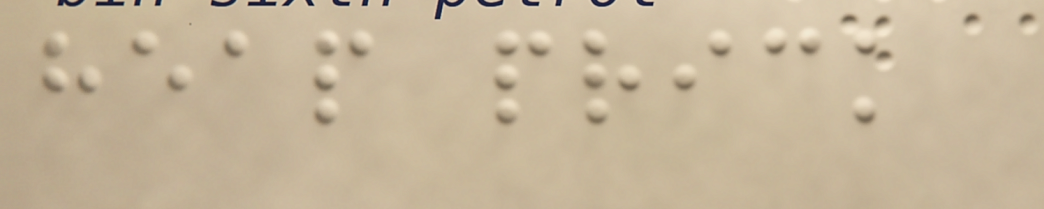heap prick
